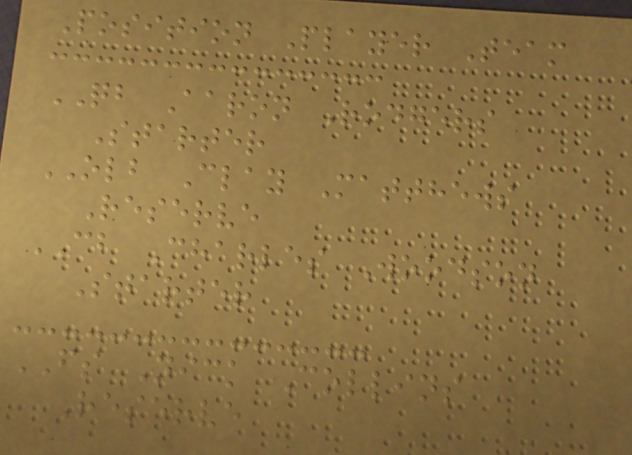Position Player Team
QB Aaron Rodgers
Starter
OLB Clay Matthews
Reserve
CB Charles Woodson
Starter
FS Nick Collins
Reserve
